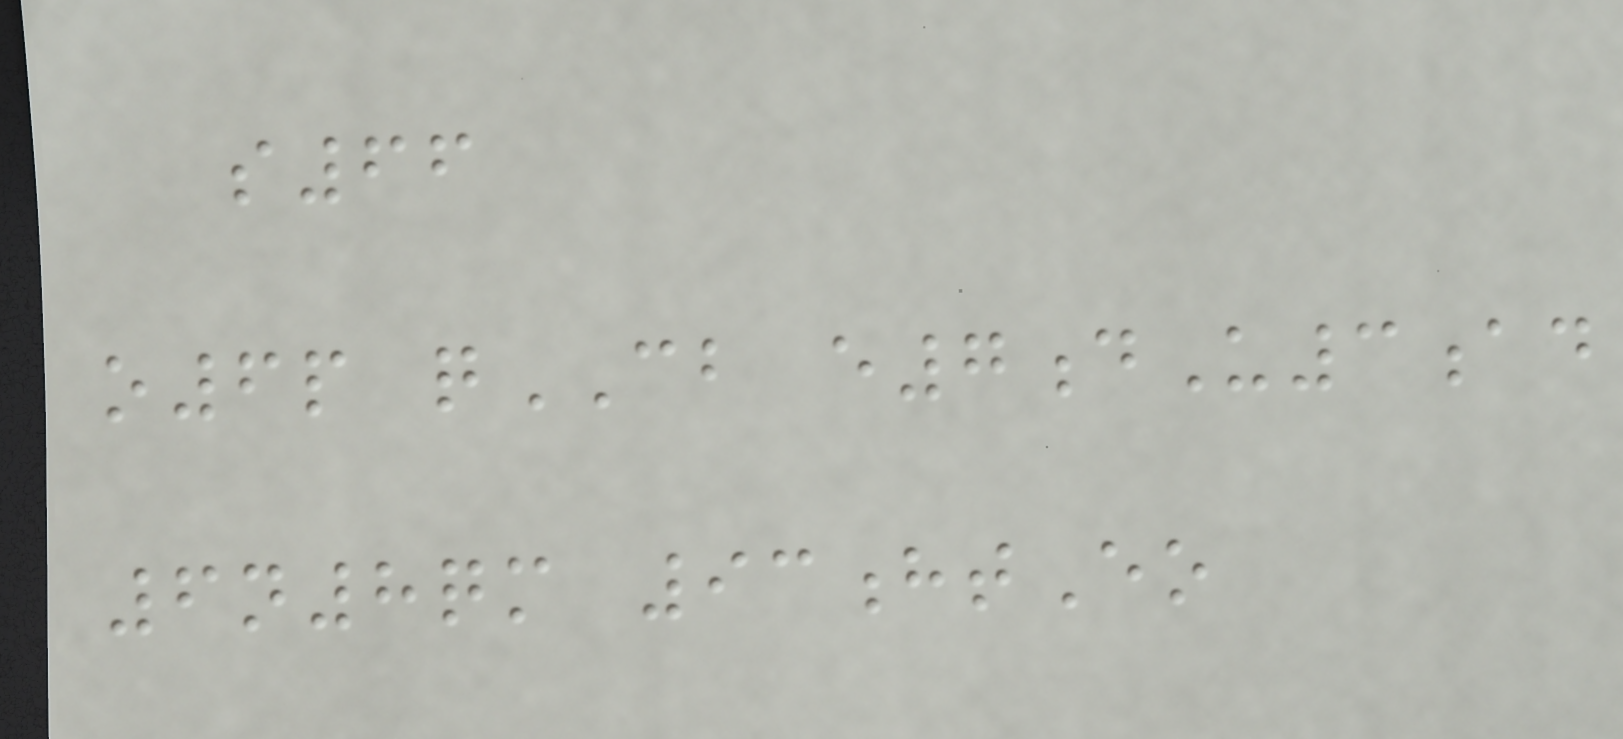s66
o6p qCB e7dU3ad
6n8qm 93htEo
